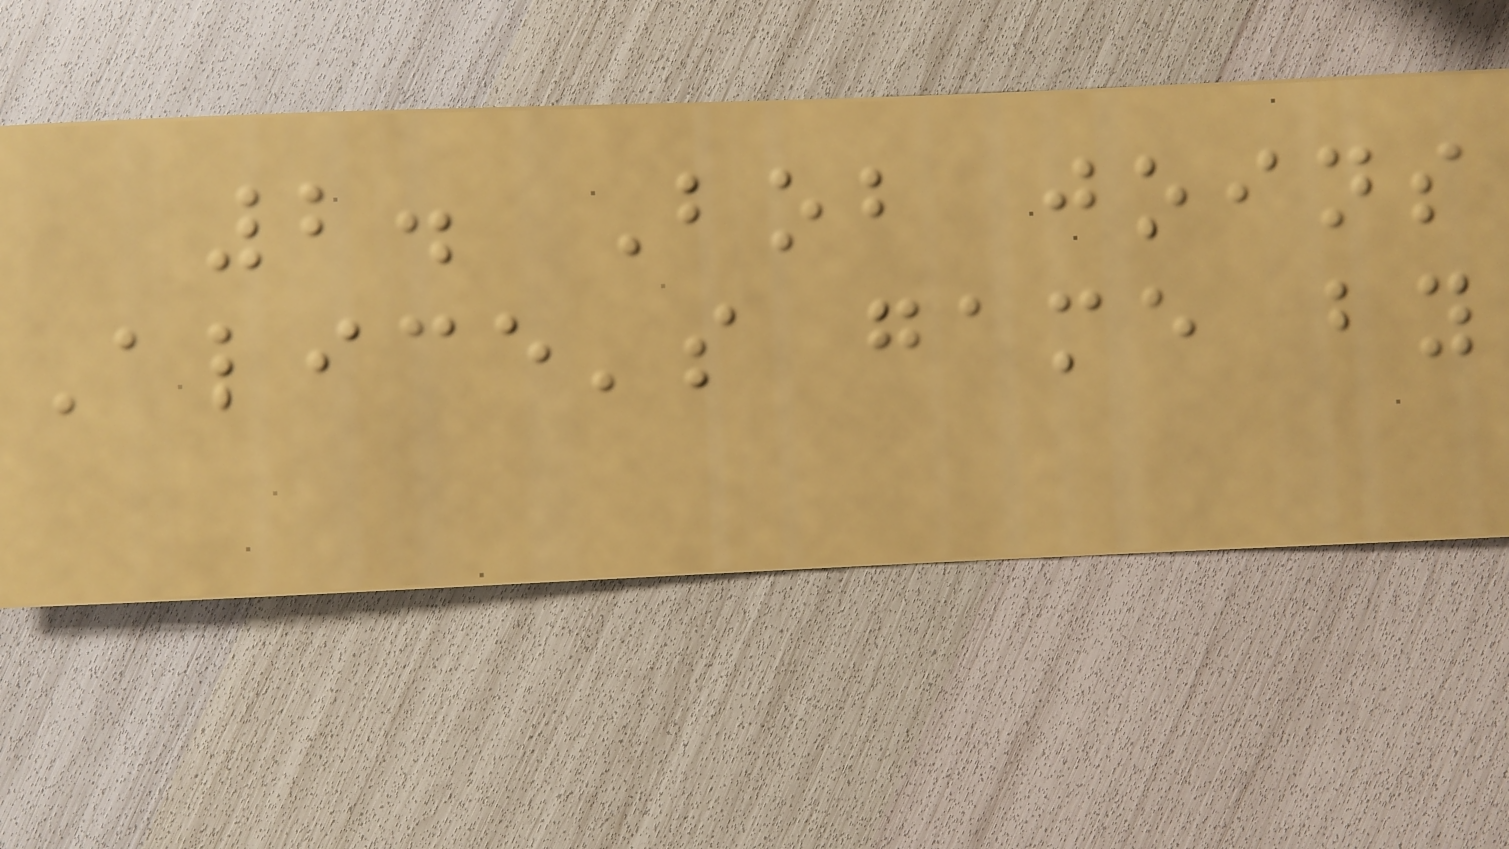2. Bob joins
Alice's game by
